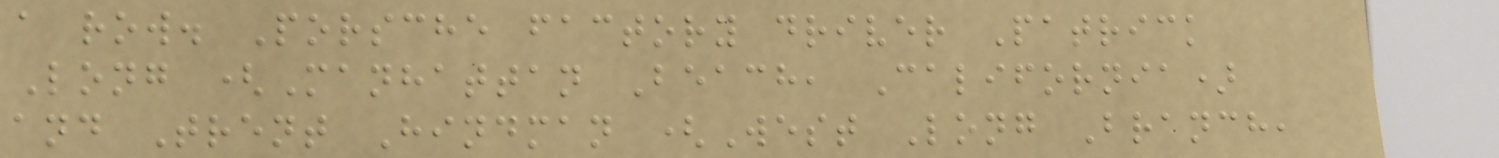a row. Porsche factory driver Patrick
Long (Manhattan Beach, California)
and Trent Hindman (West Long Branch,
